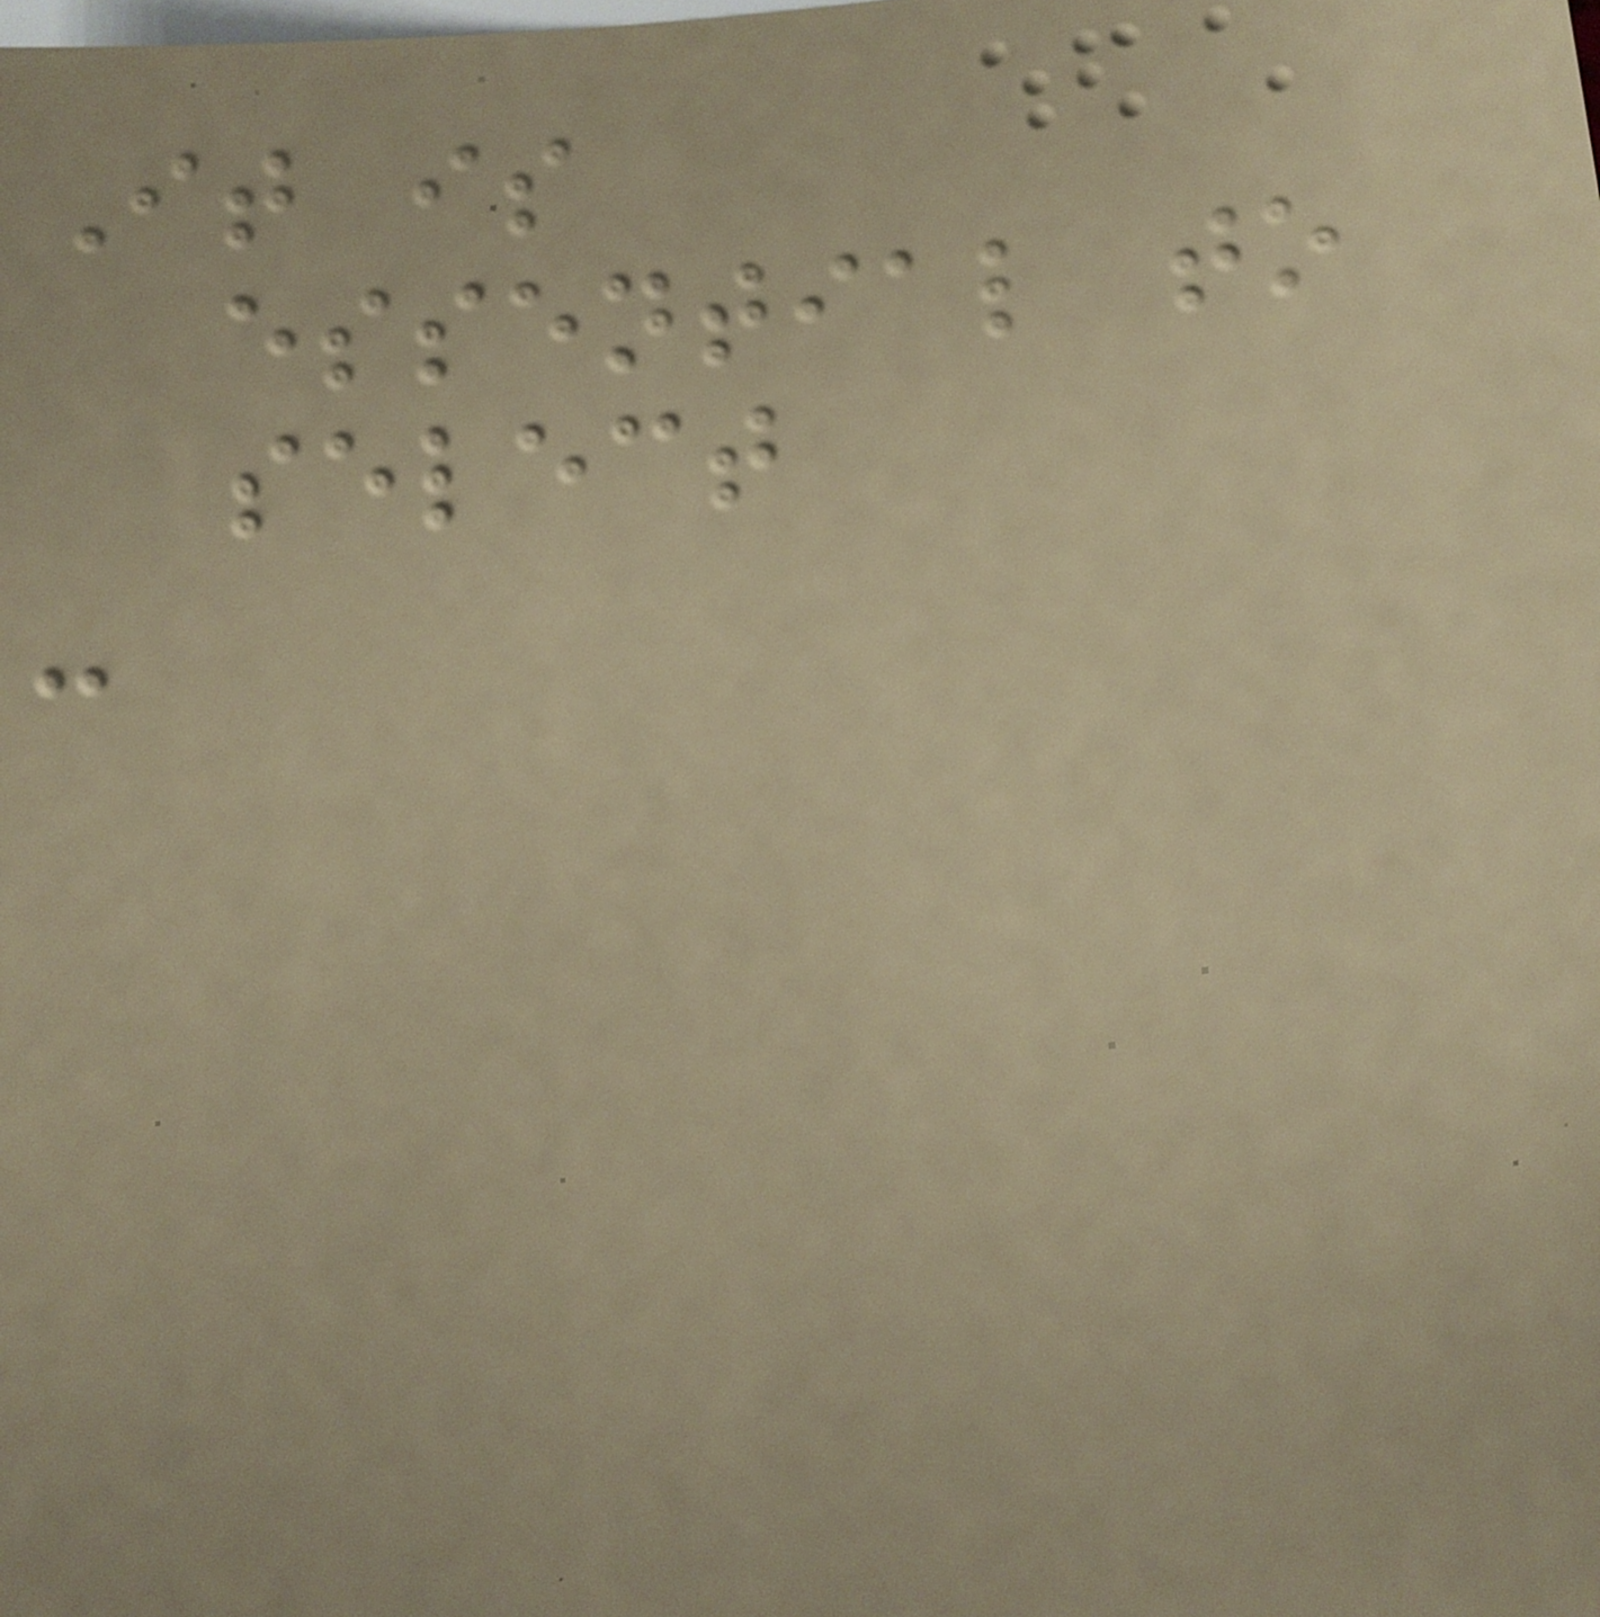It is
essential to
select
-
